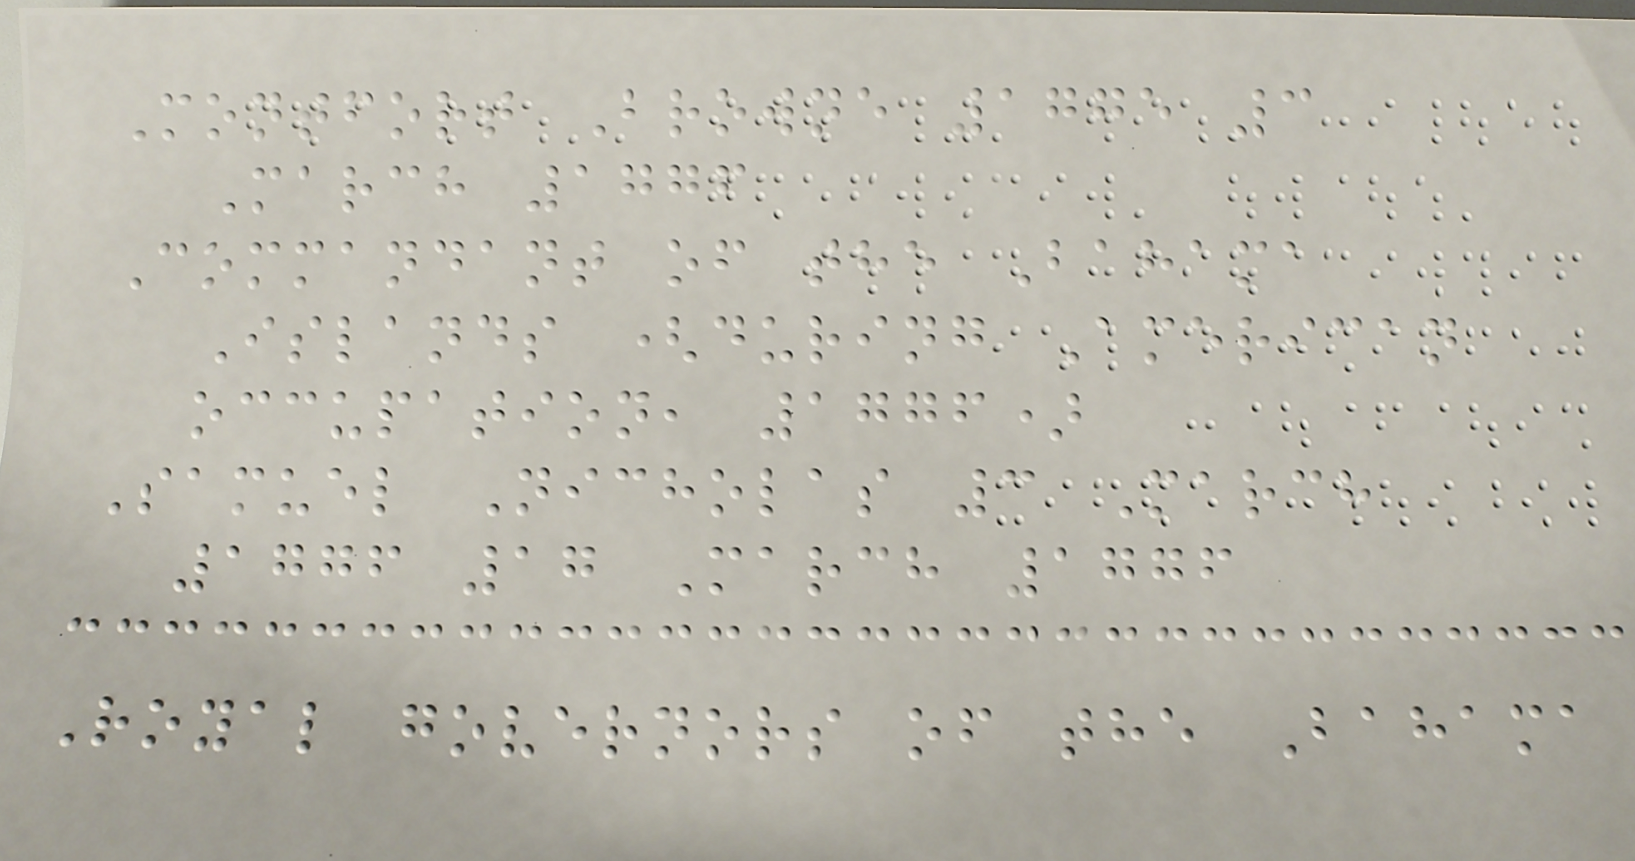Montfort Browne 1775 3
March 1776
Commandant of the Bahama
Islands (during American
occupation, 1776)
Samuel Nicholas 3 March
1776 17 March 1776
Royal governors of the Bahama
